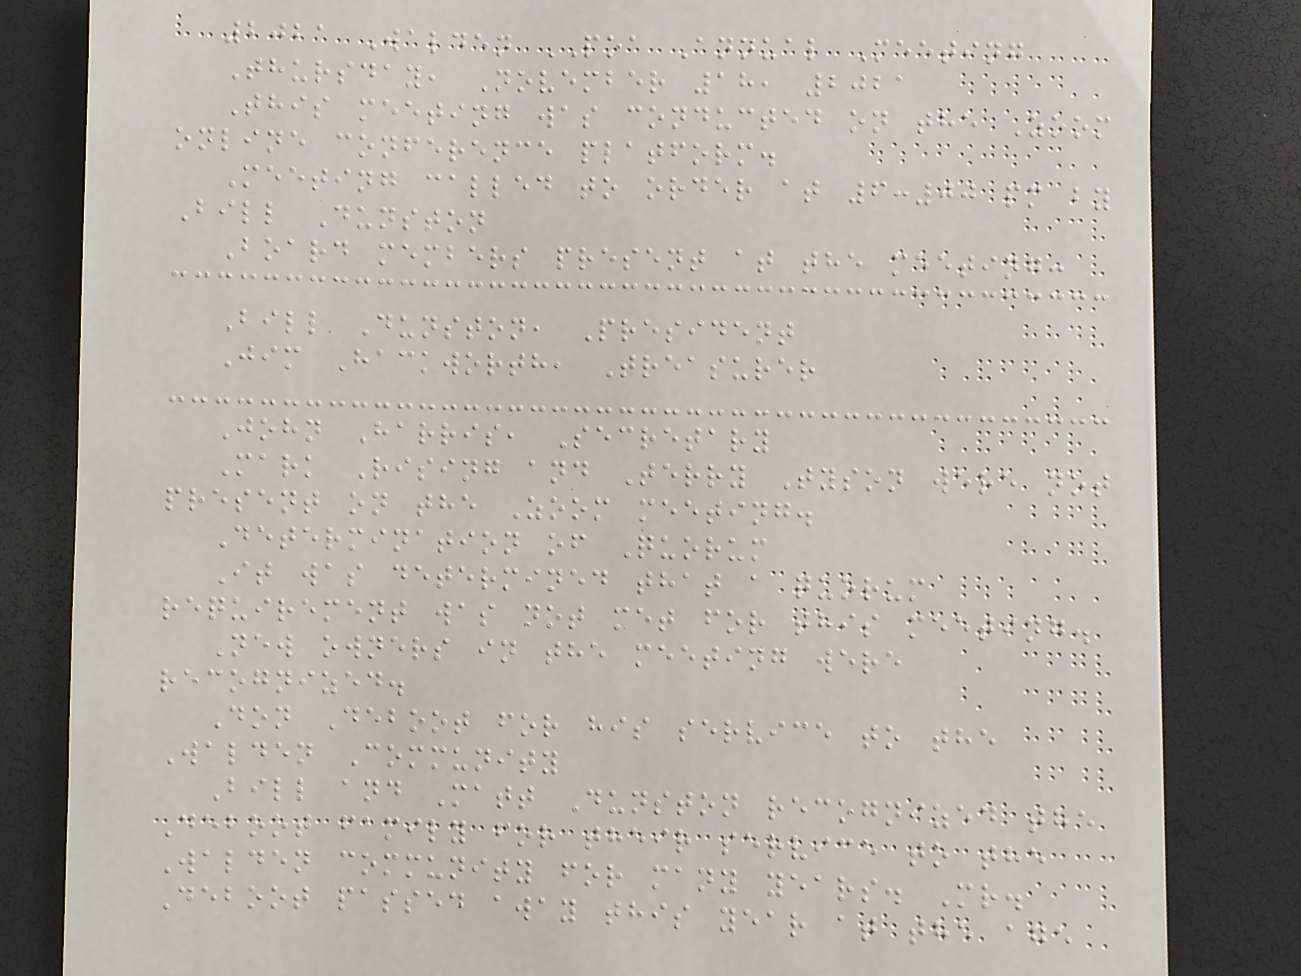2021 Walden POA Annual Meeting
Thursday, November 18, 2021
This meeting was conducted on the Zoom
online conference platform.
Meeting called to order at 6:00 pm by
Bill Dunston
Board members present at the meeting:
Bill Dunston, President
Jim Hackworth, Treasurer
John Harris, Secretary
Mark Rising and Terry Tyson were not
present on the Zoom meeting.
Determination of Quorum
It was determined that a quorum
requirement was not met for this meeting.
New owners in the meeting were
recognized.
Don Deboot for his service to the
Walden Community
Bill and Matt Dunston recognized the
Deboot family for their service to the
Walden community for many years. Mr.
Deboot passed away this year at the age
